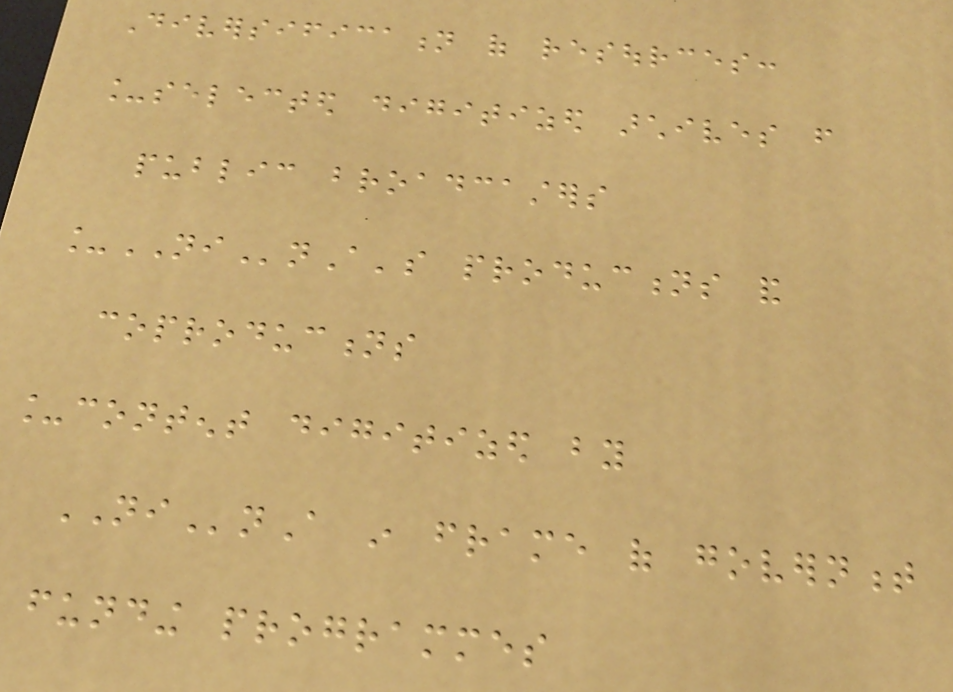Diversification of resources:
_selected digitized archives from
public broadcasters
_NInA's productions and
coproductions
_content digitized by
NInA in frame of government
funding programmes
